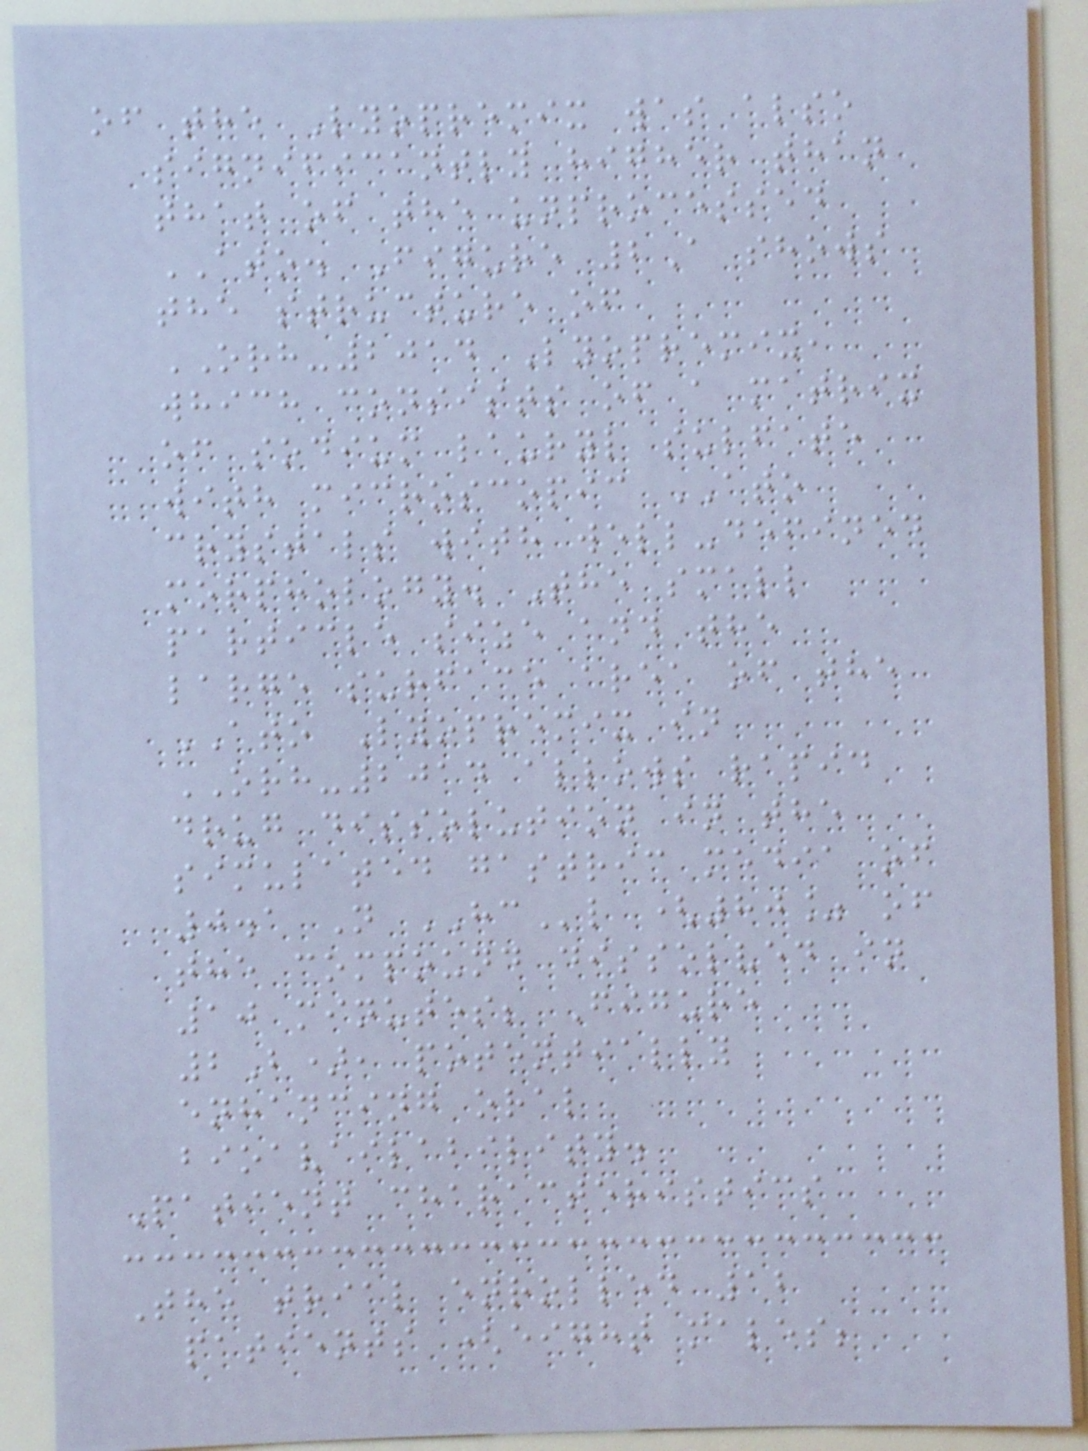of the Lyopremix was also
significantly higher than
that of the unprocessed
ATO. Figure 2A shows
the structure of
ORH-2014 Lyopremix,
which consists of a matrix
of sodium lauryl sulfate
with microscopic ATO
crystals with well-defined
morphology. The small
particle size and the
large surface area of the
ATO Lyopremix in
ORH-2014 allows rapid
drug dissolution in the
simulated gastric media of
0.1 N HCl (80% of
the compound dissolved in
10 minutes; Figure
2B), potentially
enhancing oral
bioavailability.
Patient characteristics
The trial enrolled 12
patients (eight males;
